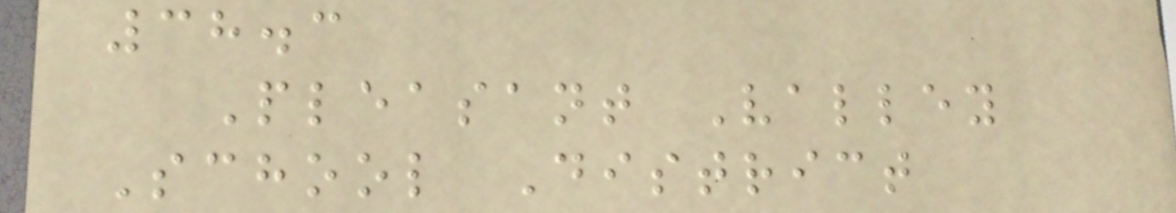38.3
Pleasant Valley
School District
